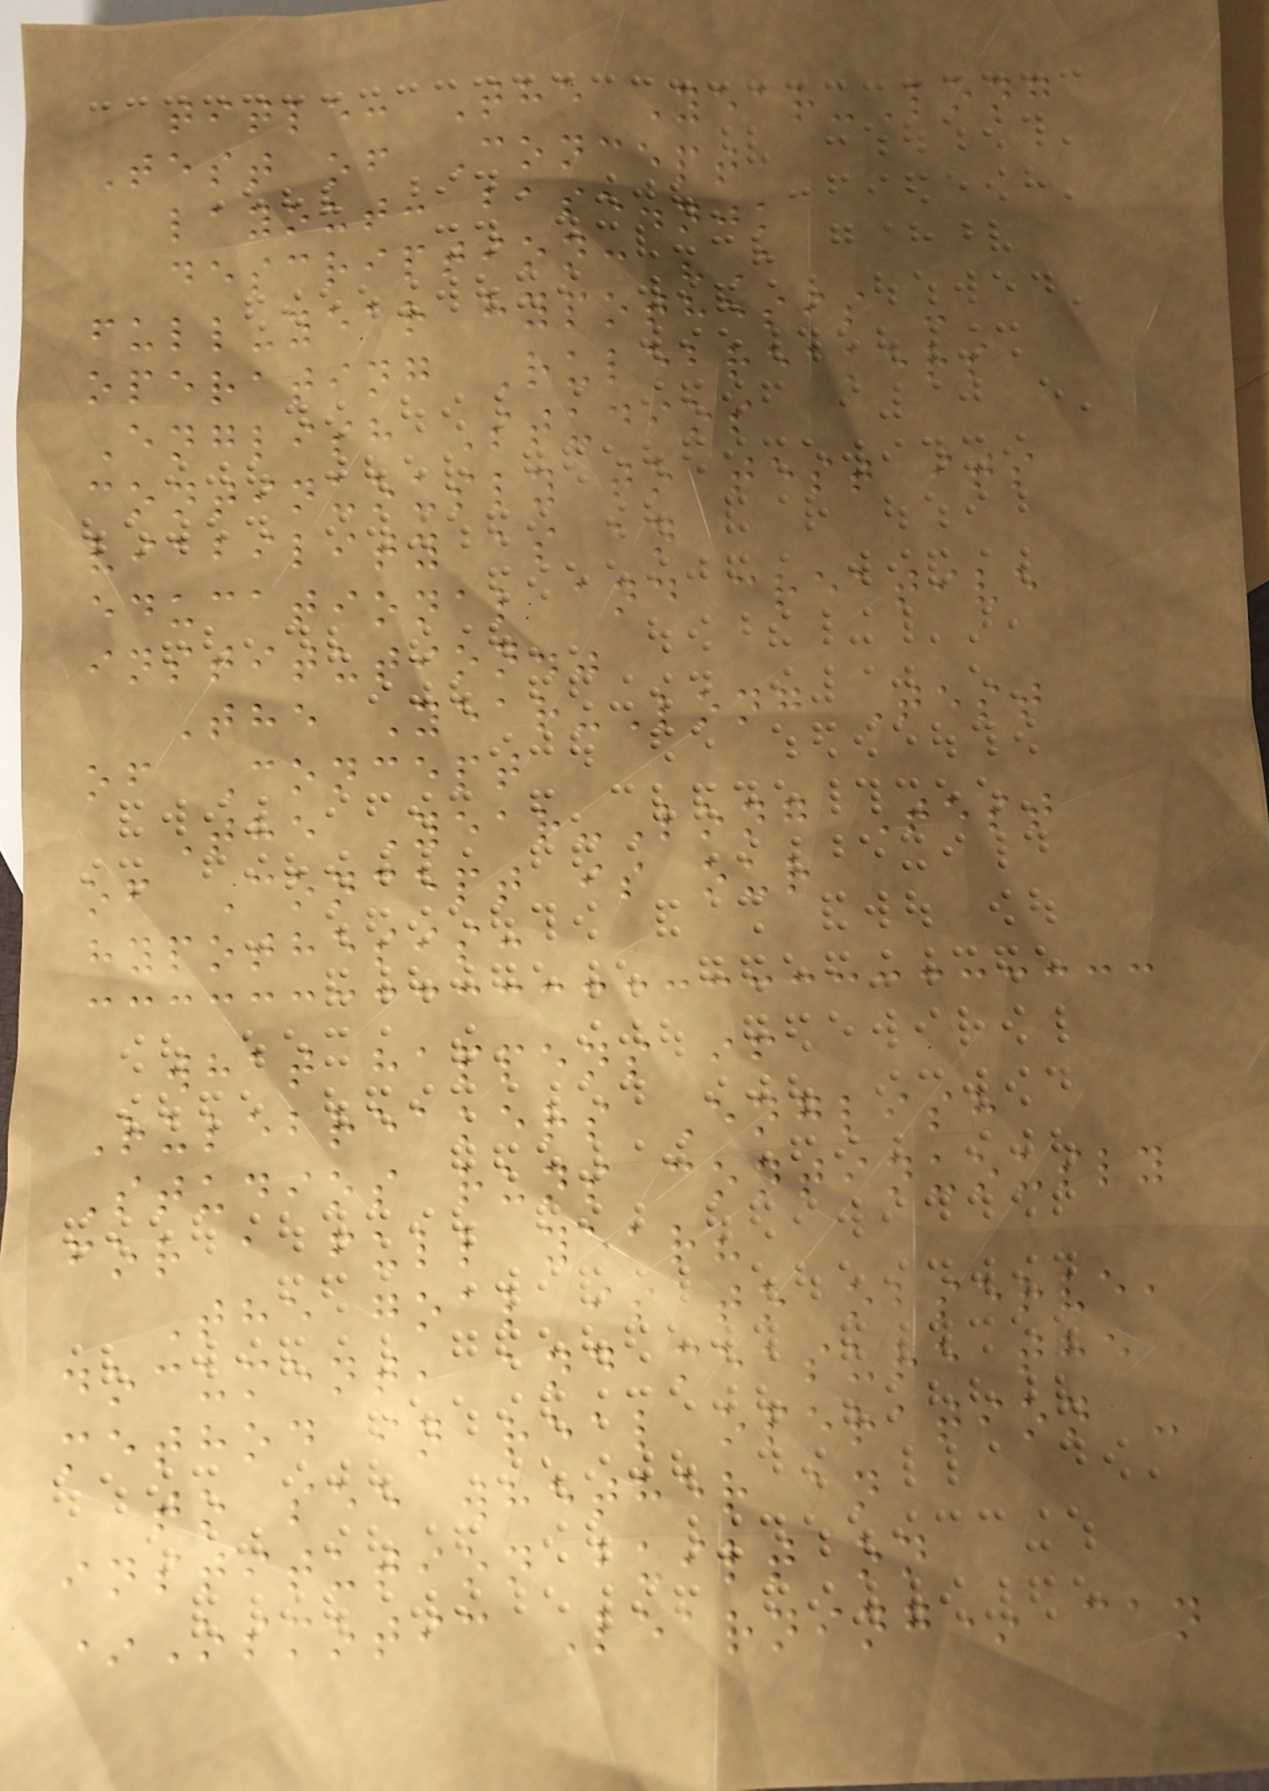title: The Year-Long
Test of Concept
layout: base.njk
description: "A
full-year hypothesis -
operating Rulebreakers
English Studios
continuously to test its
viability as an
educational and creative
institution."
The Year-Long Test
of Concept
The Year-Long Test
of Concept is our
hypothesis:
what happens if
Rulebreakers English
Studios runs continuously
for a full year?
The goal is to observe,
document, and measure the
method in real operation -
to see whether an
institution built on
*Osmotic Learning* can
